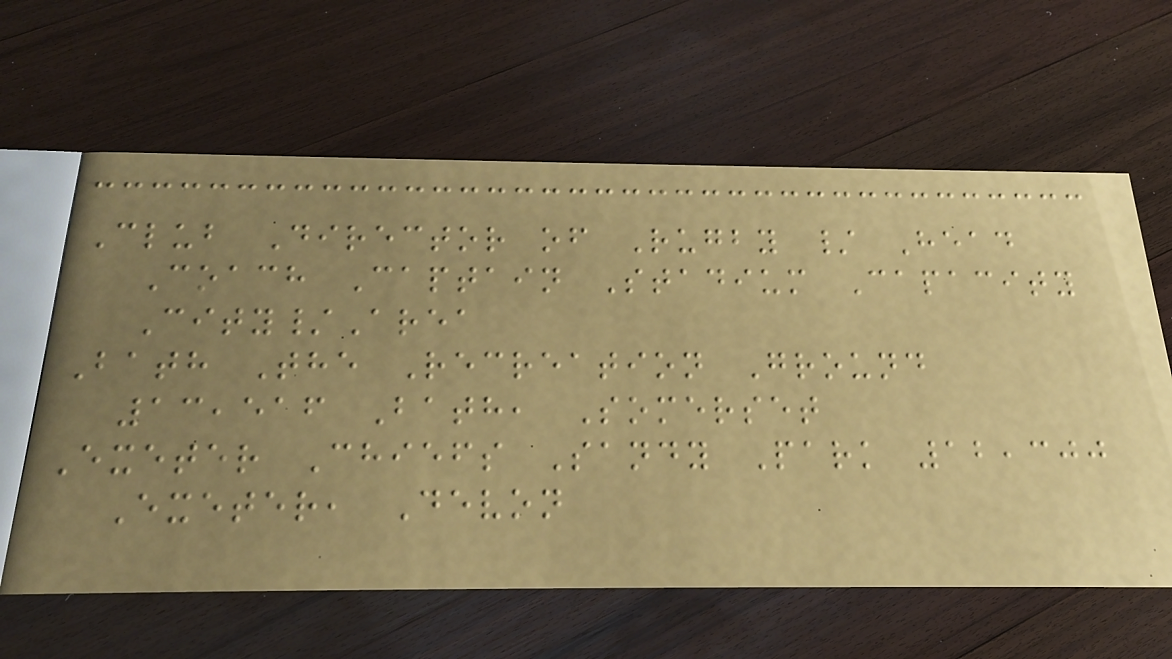Club Director of Rugby / Head
Coach Captain Stadium Capacity
City/Area
Bath The Recreation Ground
13,516 Bath, Somerset
Exeter Chiefs Sandy Park 12,300
Exeter, Devon
